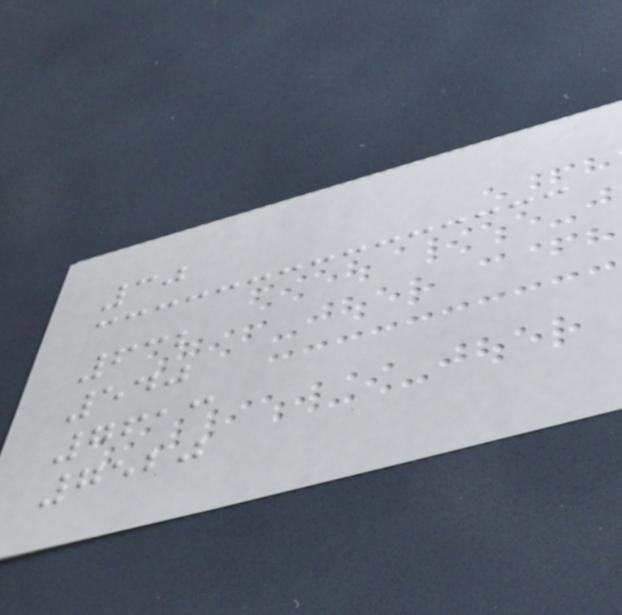30
632
540
7613
7520
